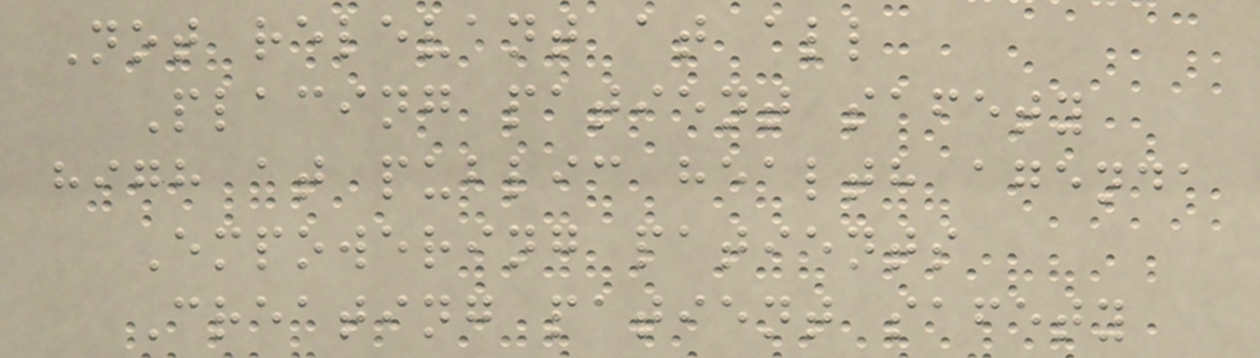Not relevant at all
Placing patient safety
high at public health agenda
Empowering patients
Creating patient safety
